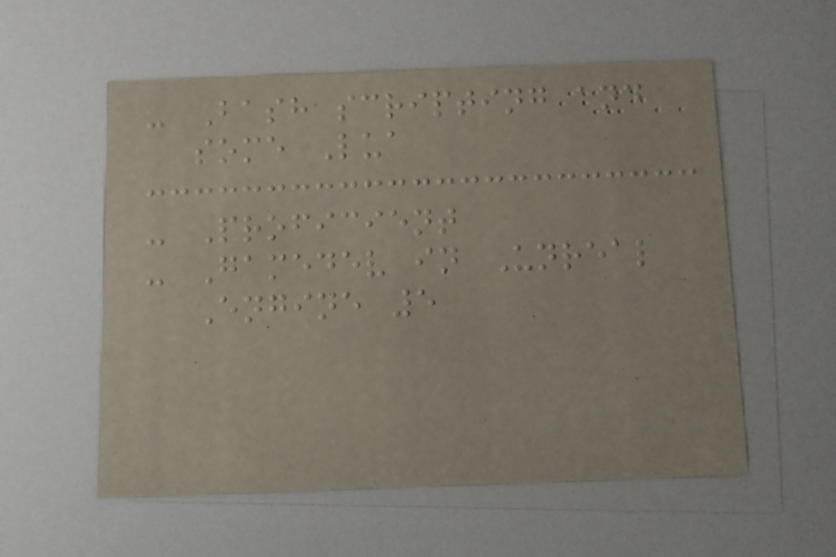- Bash scripting and
some Lua
- Proficient
- Gamedev in Unreal
Engine 5
